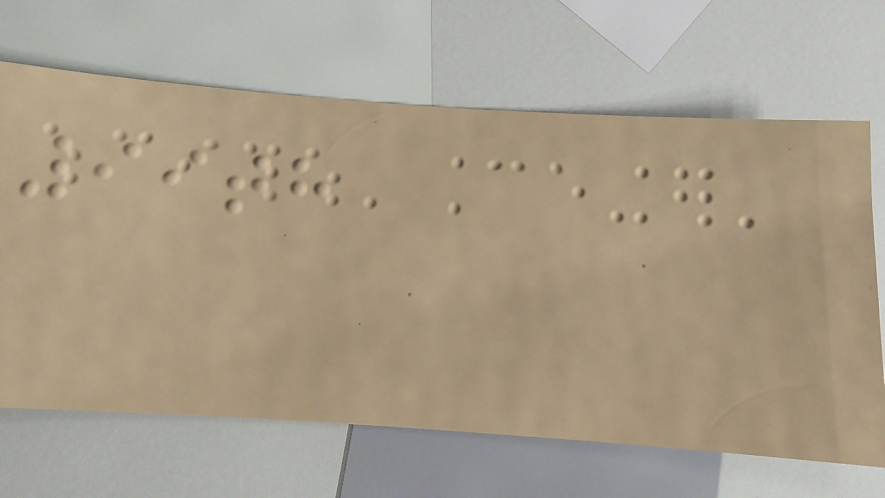99th
